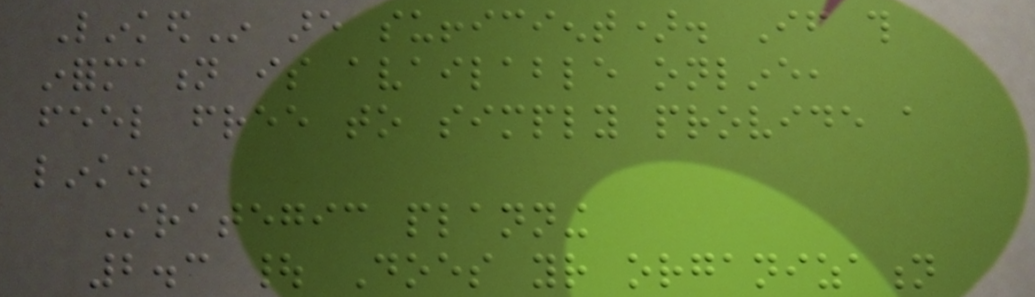LinkedIn are sufficient). If this
information is available online,
feel free to simply provide a
link.
Strategic planning
2.3 | Does your organization
